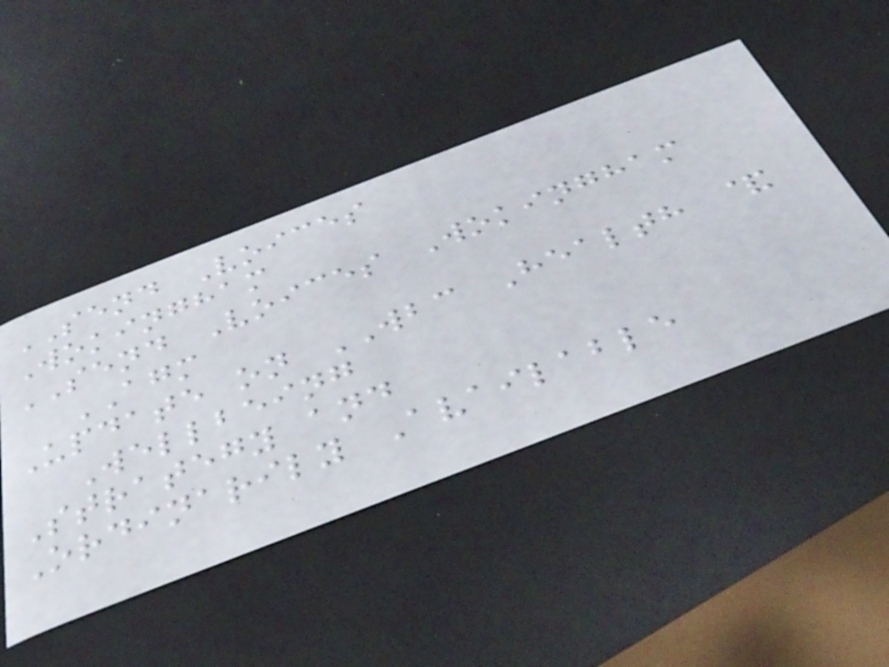SEND Voices
Wokingham
SEND Voices Wokingham
AGM
Update on WBC Health &
Wellbeing
Strategy and
Ordinarily Available
